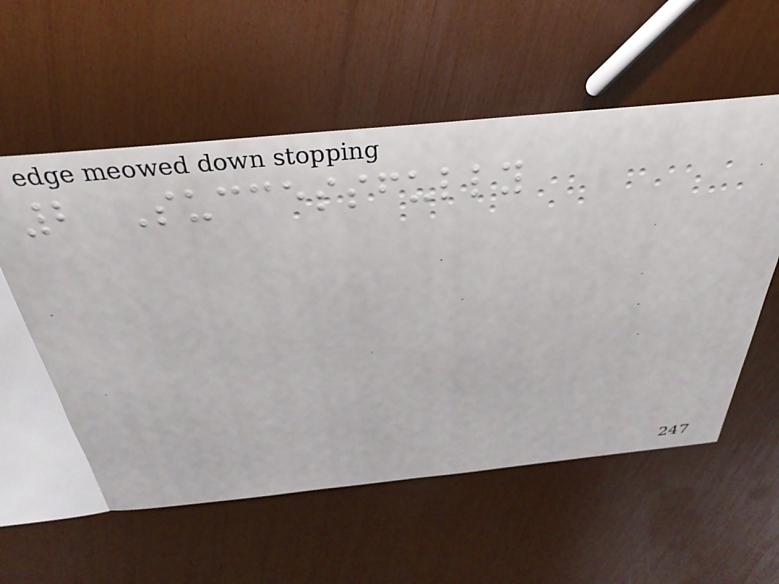2 Successfully
